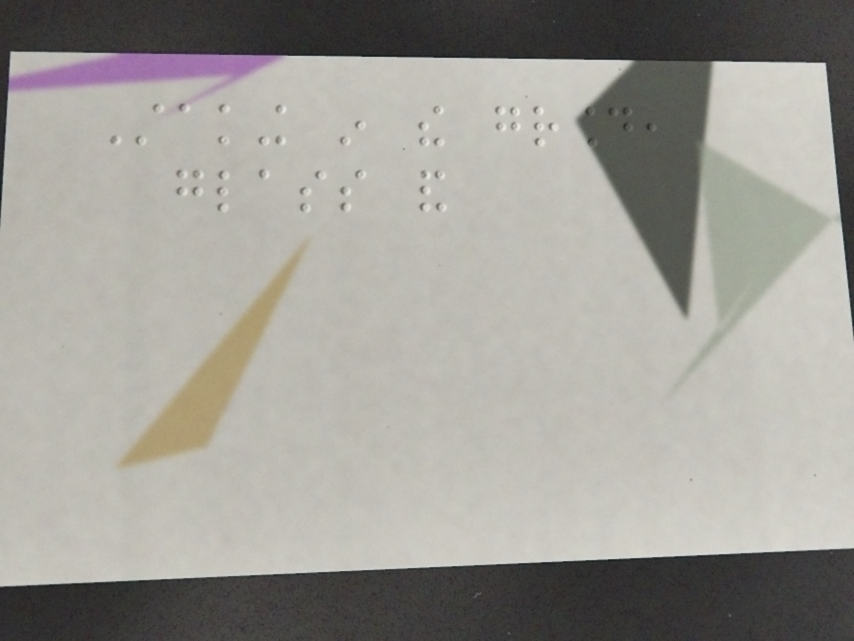Staking in the ground,
glass and
